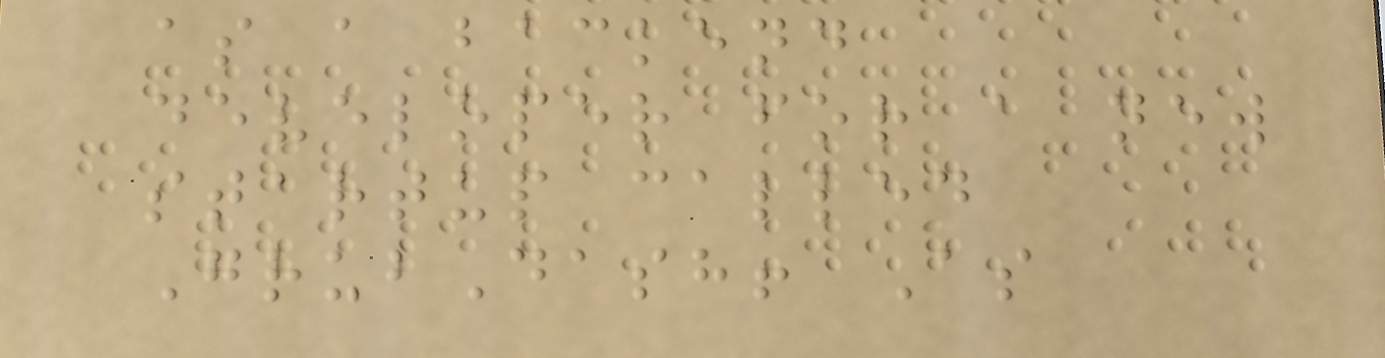as a backend
developer for a new
startup called
GrubDash! As
